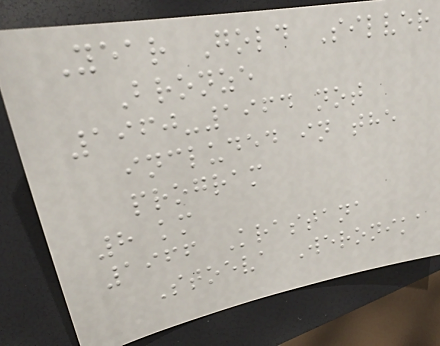Year Gold Silver
Bronze
1960-1964 not
included in the
program
8 km
1966 Krastana
Stoeva Weronika
